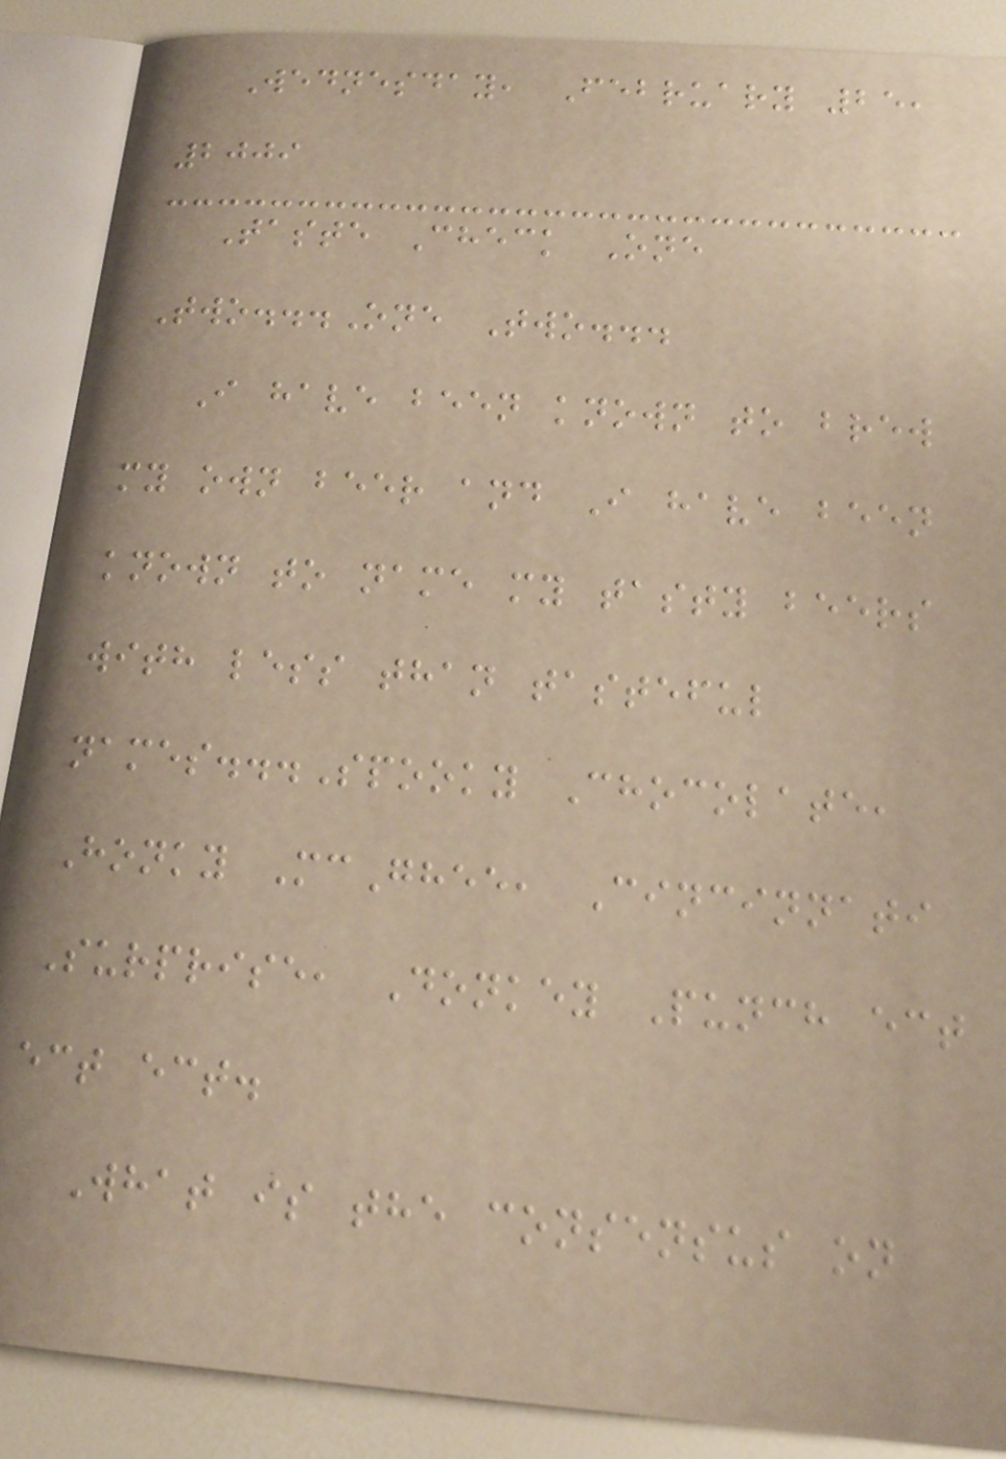Wednesday, February 25,
2009
Taste Check One
Two...One Two...
I have been known to brew
my own beer and I have been
known to name my tasty beers
with less than tasteful
names...Spooky Chocolate,
Honky McGhee, Cincinnati
Surprise, Donkey Punch ect
ect ect.
What is the consensus on
